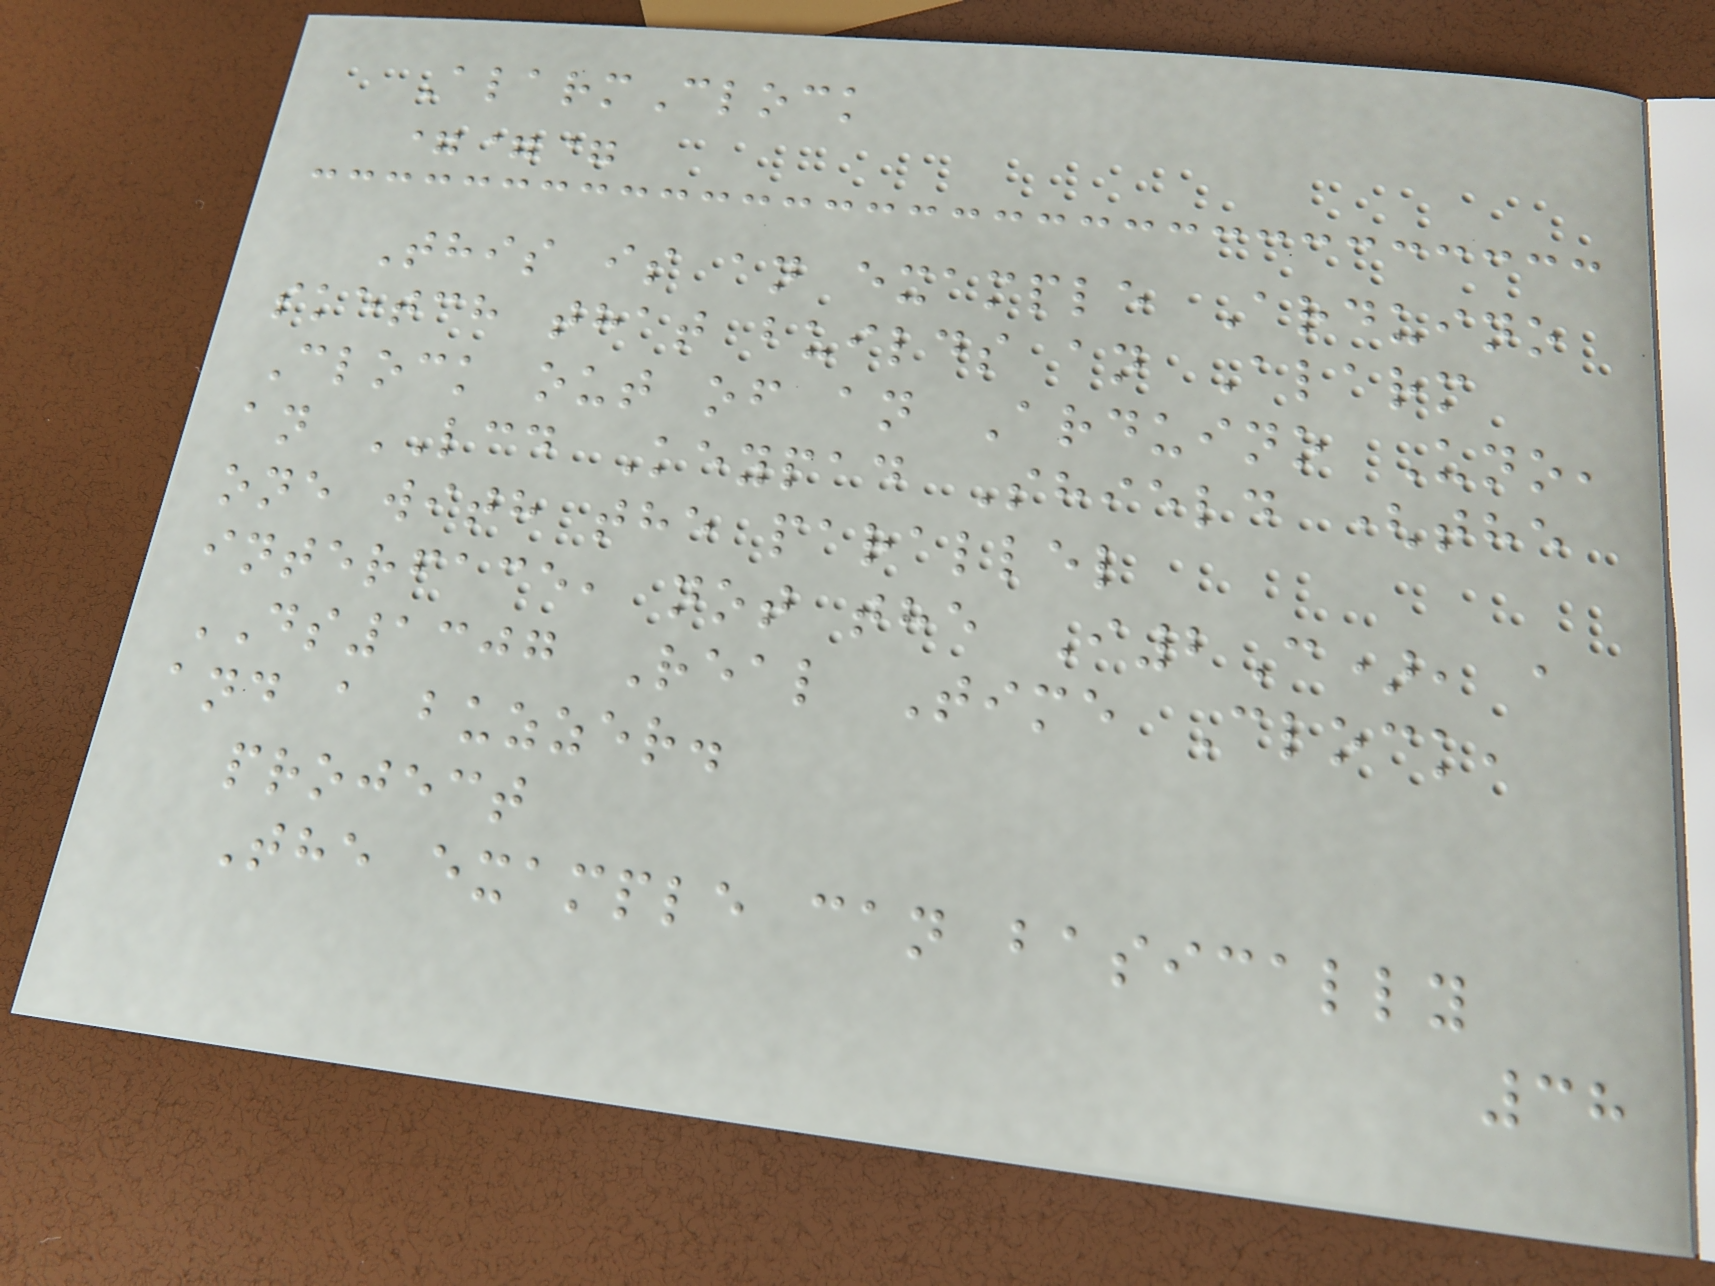AlarmClock
===
This is an example Arduino
sketch that builds an Alarm
Clock out of an Arduino Uno,
an LCD Keypad Shield (the
one with the parallel
interface, not the I2C), a
DS1307 Real Time Clock,
and a buzzer.
project
The example can basically
38
